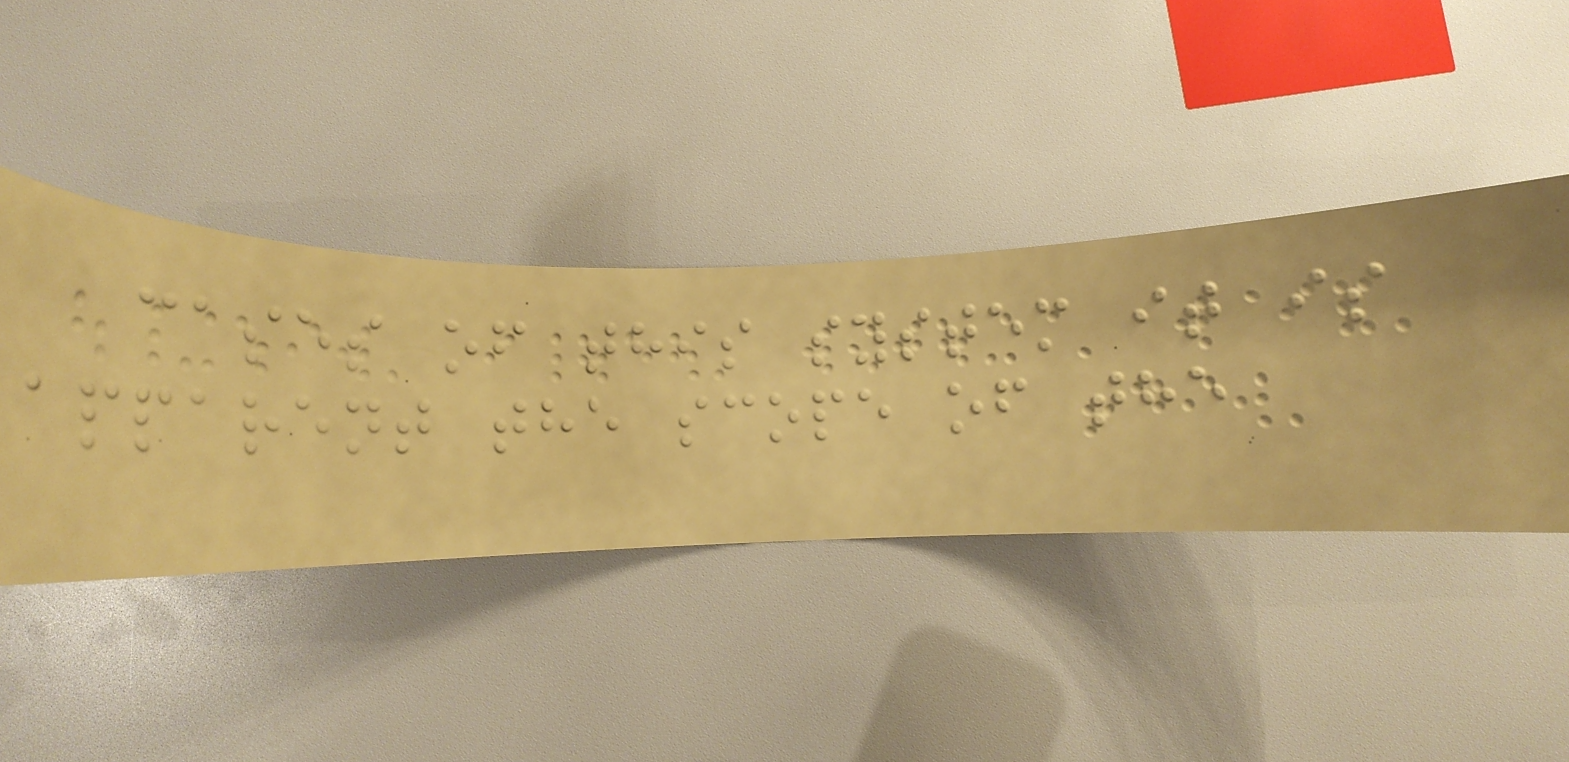cases of this system it is
apparent the scope of the
